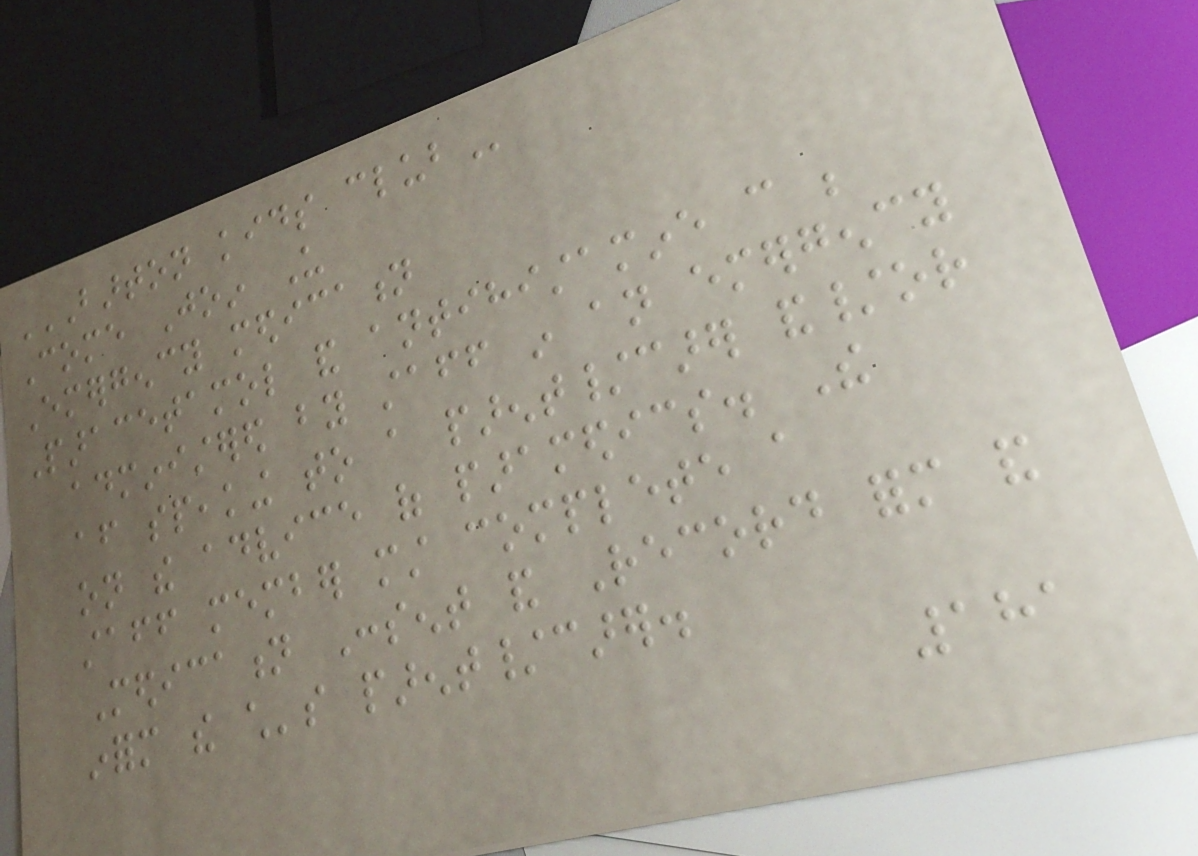BARTON KIDS CLUB
Come Join Us
Emergency medication
Paracetamol and antihistamine can be
administered by staff in an emergency
after speaking to a parent/carer and/or
on the advice of paramedics. The
staff member must complete a
Medication Consent and Record form and
inform the child's parent/carer.
181
